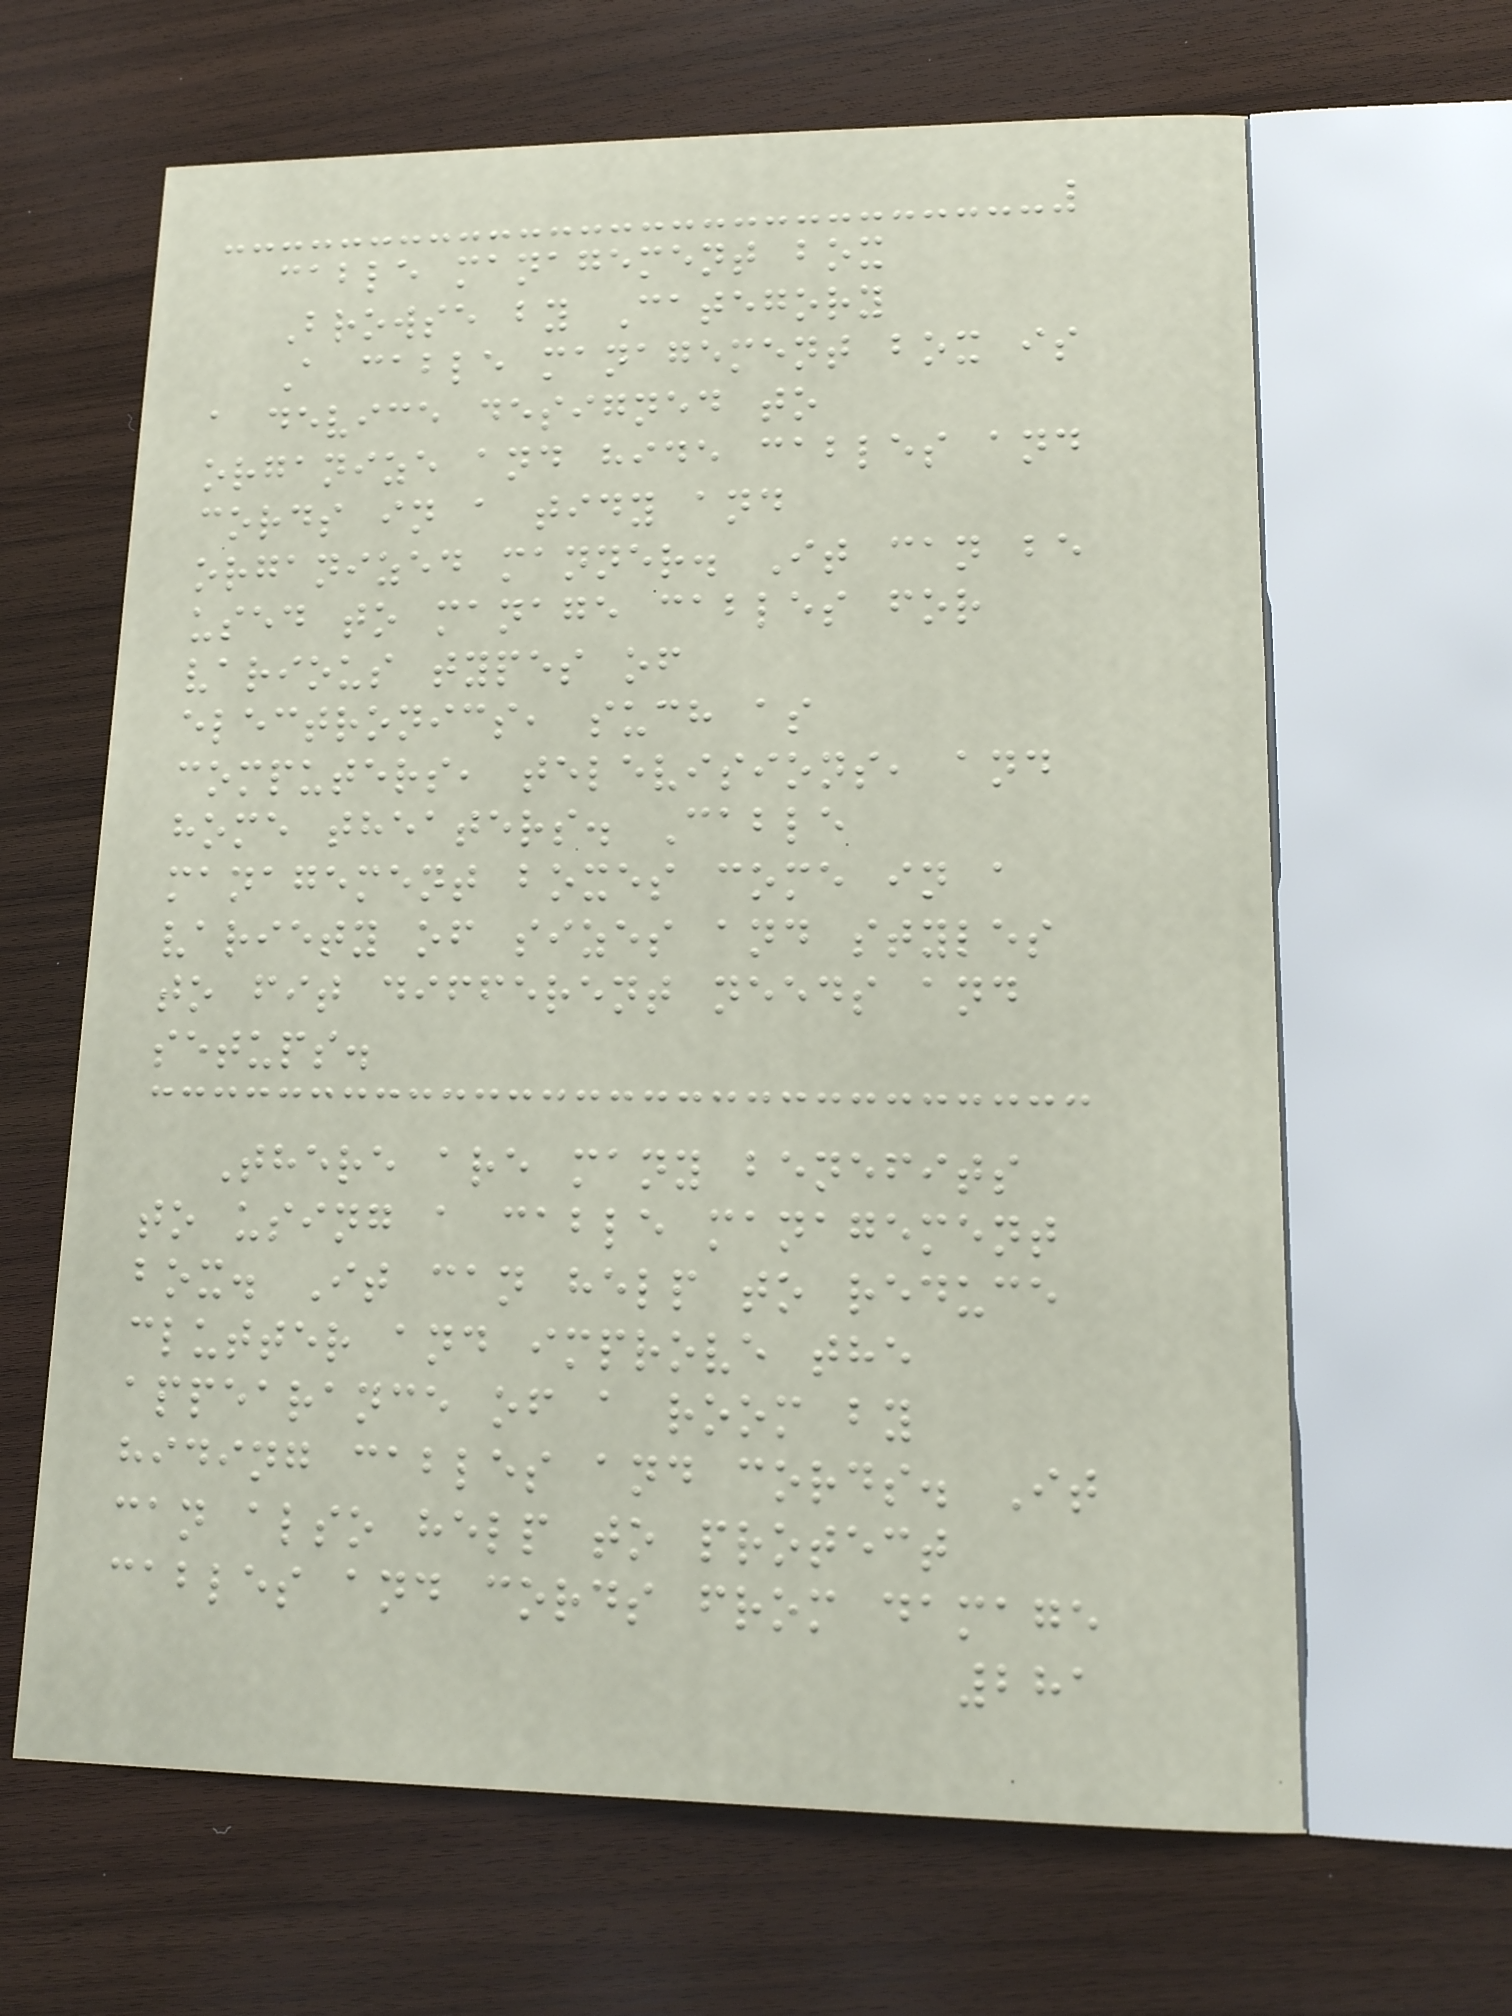cable management box
Browse by Category
A cable management box is
a device designed to
organize and hide cables and
cords in a tidy and
organized manner. It can be
used to manage cables for
various types of
electronics, such as
computers, televisions, and
home theaters. Cable
management boxes come in a
variety of sizes and styles
to fit different needs and
setups.
There are many benefits
to using a cable management
box. It can help to reduce
clutter and improve the
appearance of a room by
hiding cables and cords. It
can also help to protect
cables and cords from damage
281
